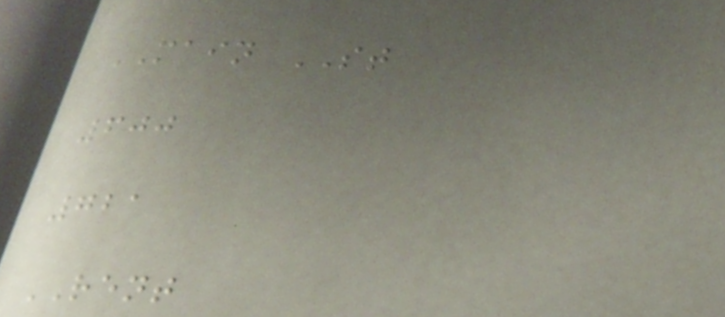MAIN ST
600
721
RENT
